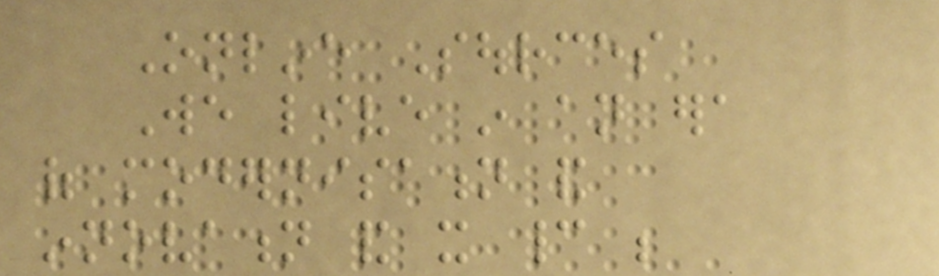Online Sources
We live in an era
of modernisation and
innovation and it cannot be
